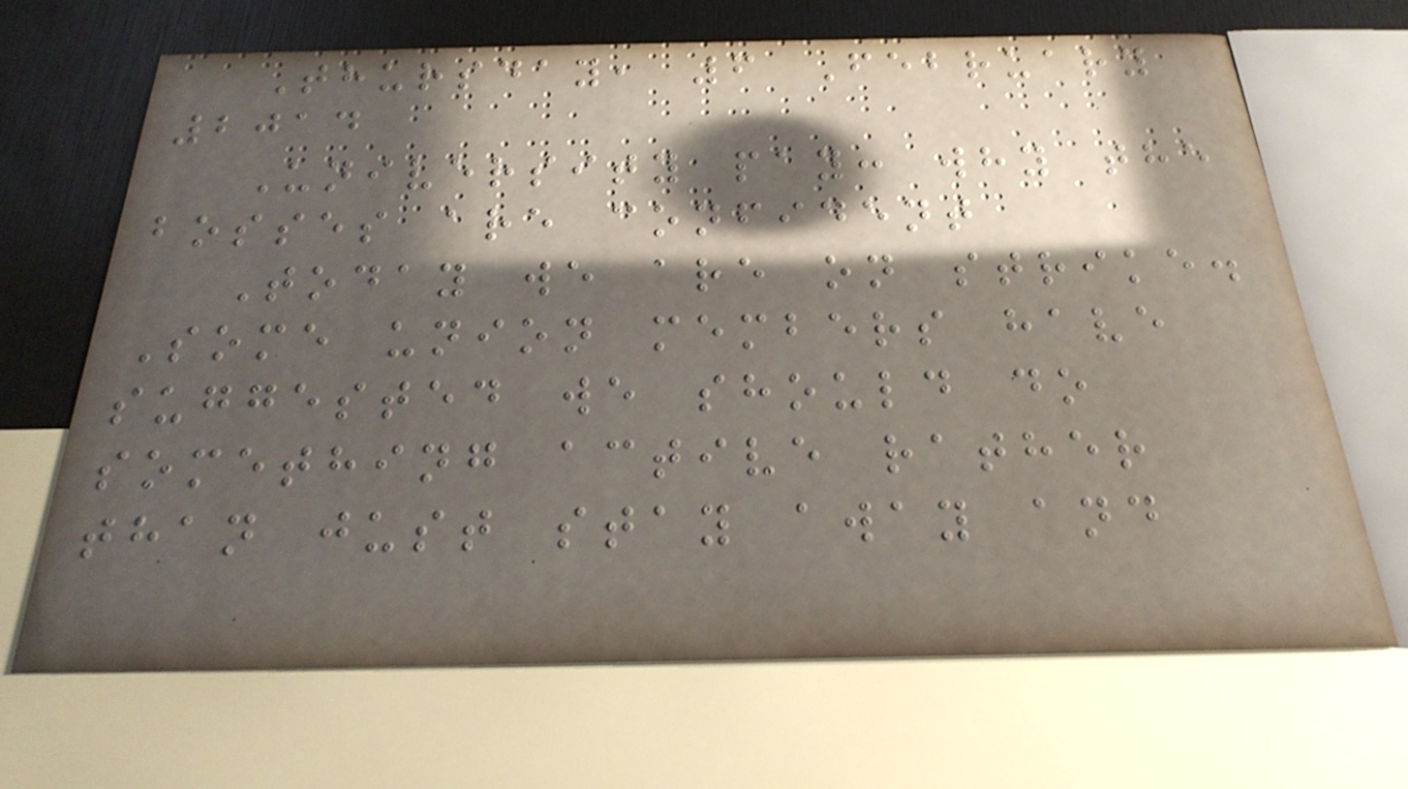Thursday, 6 February
2014
University pay: why the
bosses are confident
Today we are on strike.
Some union members have
suggested we should do
something active rather
than just stay away and
